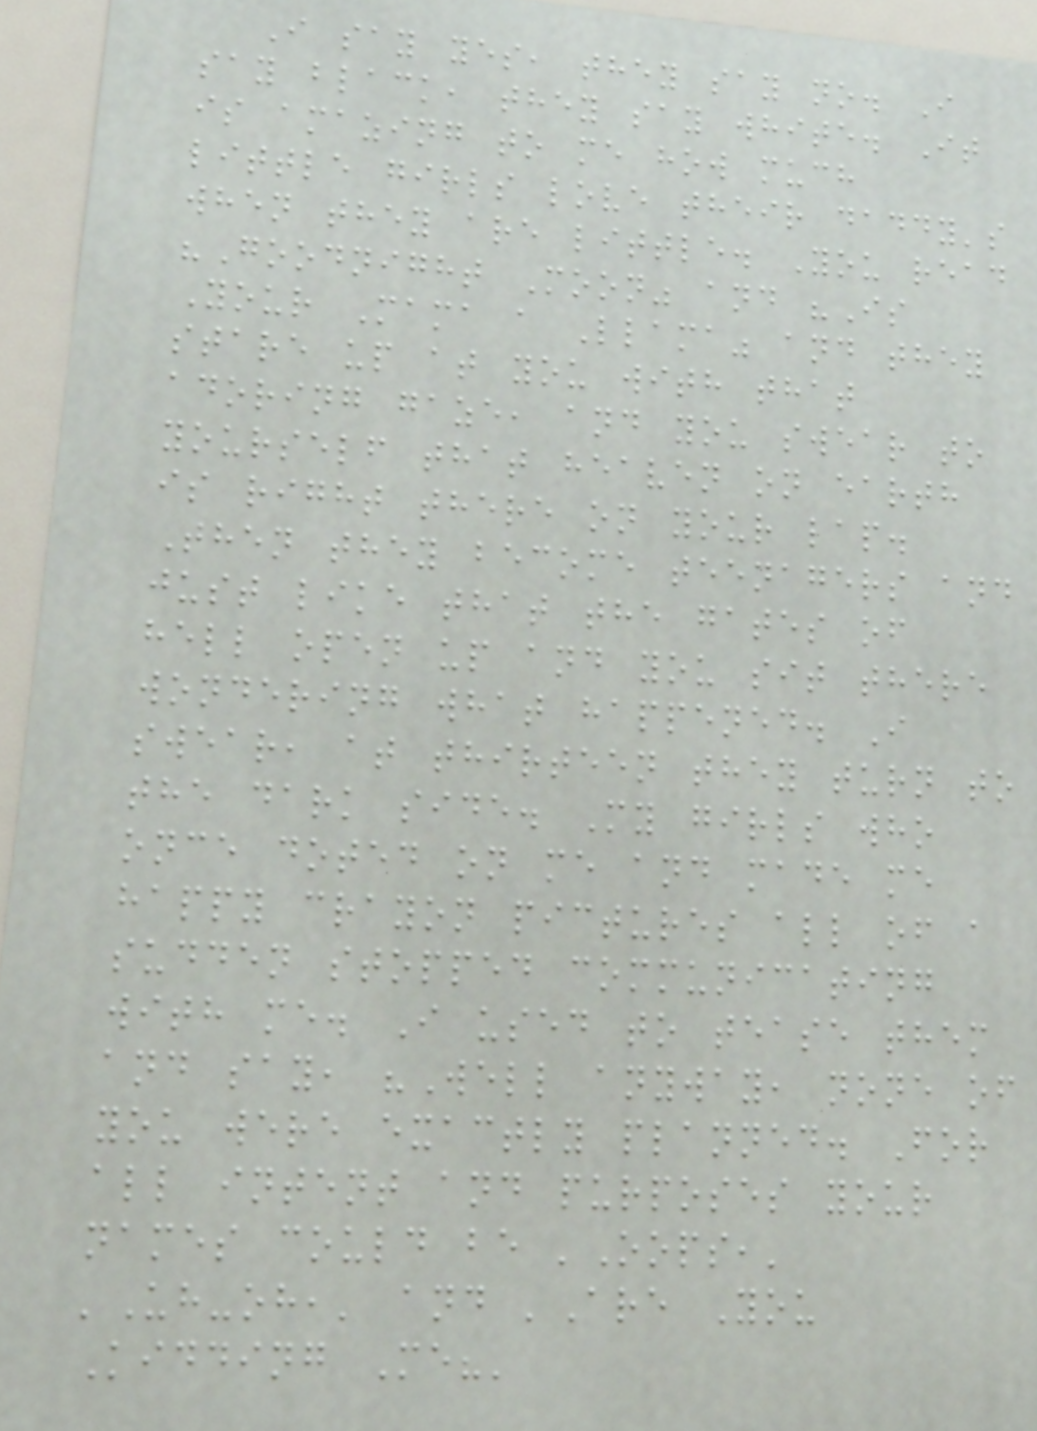I say yes, they say no. I
say black, they say white. It
is amazing to me how much
little girls love their daddy's
when they are little. You read
"Goodnight Moon" and "Is
Your Mama a Llama" and they
stare up at you with that
adoring gaze, and you swear to
yourself that heaven on earth
is right there on your lap.
Then they become teenagers and
just like that the gates of
hell open up and you sit there
wondering what happened. I
swear, at thirteen they turn to
the dark side. My girls who
once doted on me and made me
happy crayon pictures all of a
sudden stopped communicating
with me. I used to tease them
and say, "Well anyway, none of
you were exactly planned. For
all intent and purposes your
names could be 'Oops,'
'Uh-oh,' and 'Are You
Kidding Me?'
